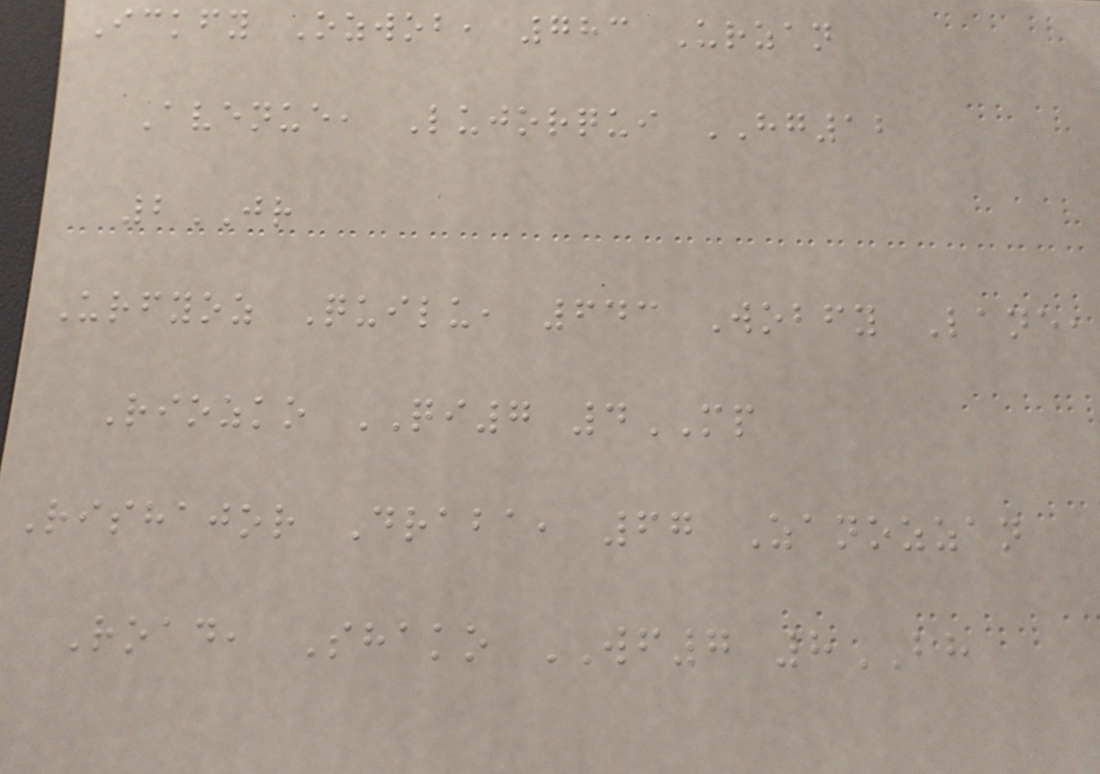Ickfy Ozwob, 783 Urzan
Avenue, Lujorqui HG12
2JR
Urfyoz Quilu, 643 Wobfy Lane,
Riozko QI7 4MP
Rishajor Draba, 67 Zanozzan
Road, Shako WF7 8BH
